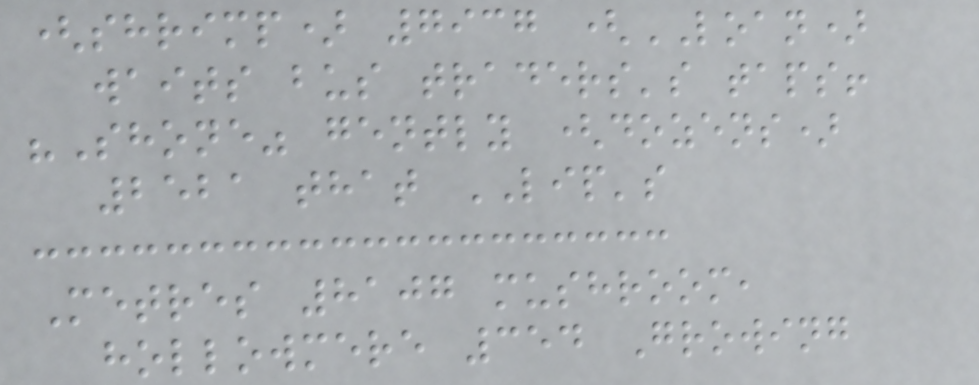(shrimp) 7937 (LOAN)
waits bus traders's taps!
"Shone" gently (dozens)
2521 that LIP's
Metres 8107 mushroom,
hollowmere 354 Growing
